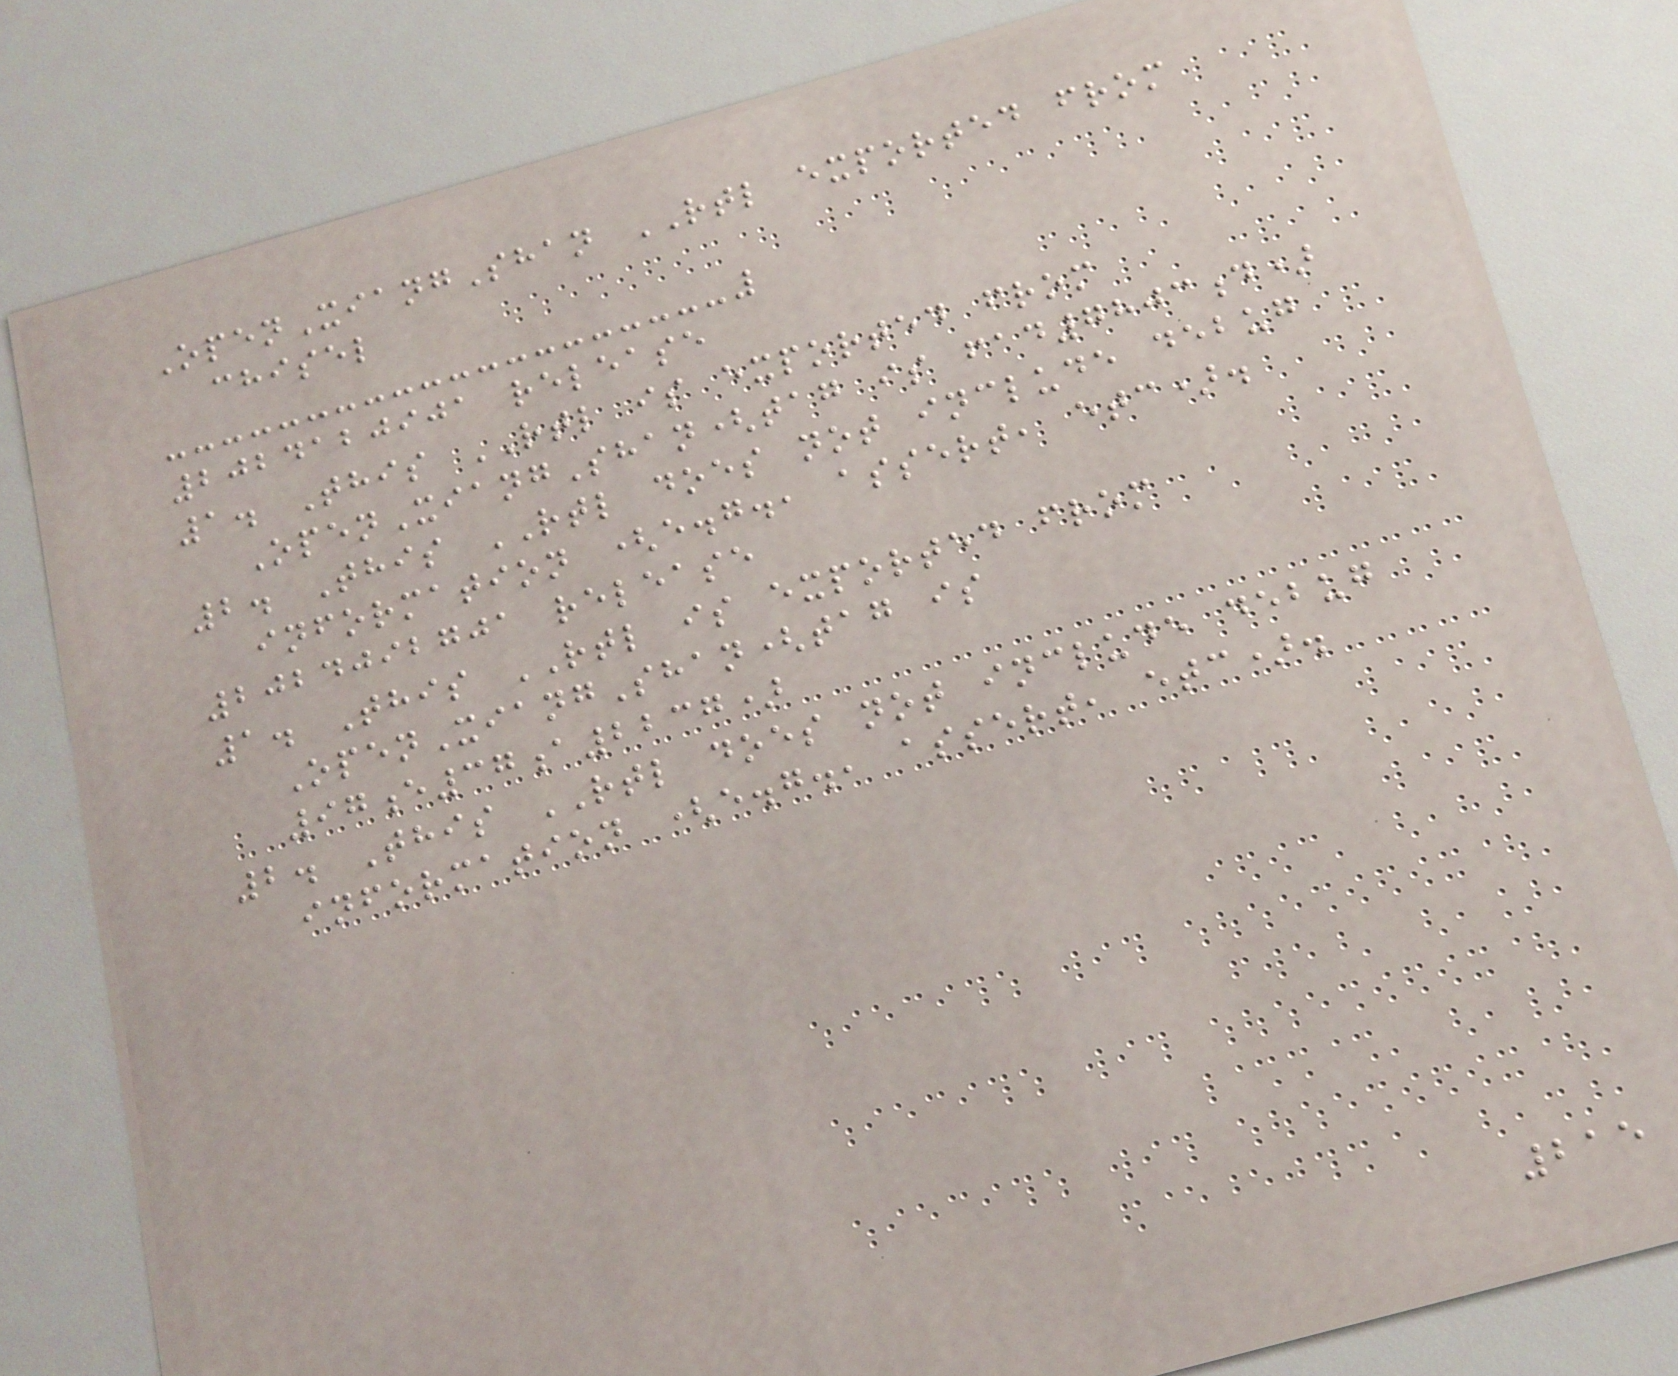OpenXiangShan RTL exported from
chisel
2024120901 release
1. This RTL is exported from
OpenXiangShan(tag is fad7803d)
2. This RTL does not include debug
information (e.g., assert, etc).
2024092701 release
1. This RTL is exported from
OpenXiangShan(tag is
97e37a2237)
2. This RTL does not include debug
information (e.g., assert, etc).
215
